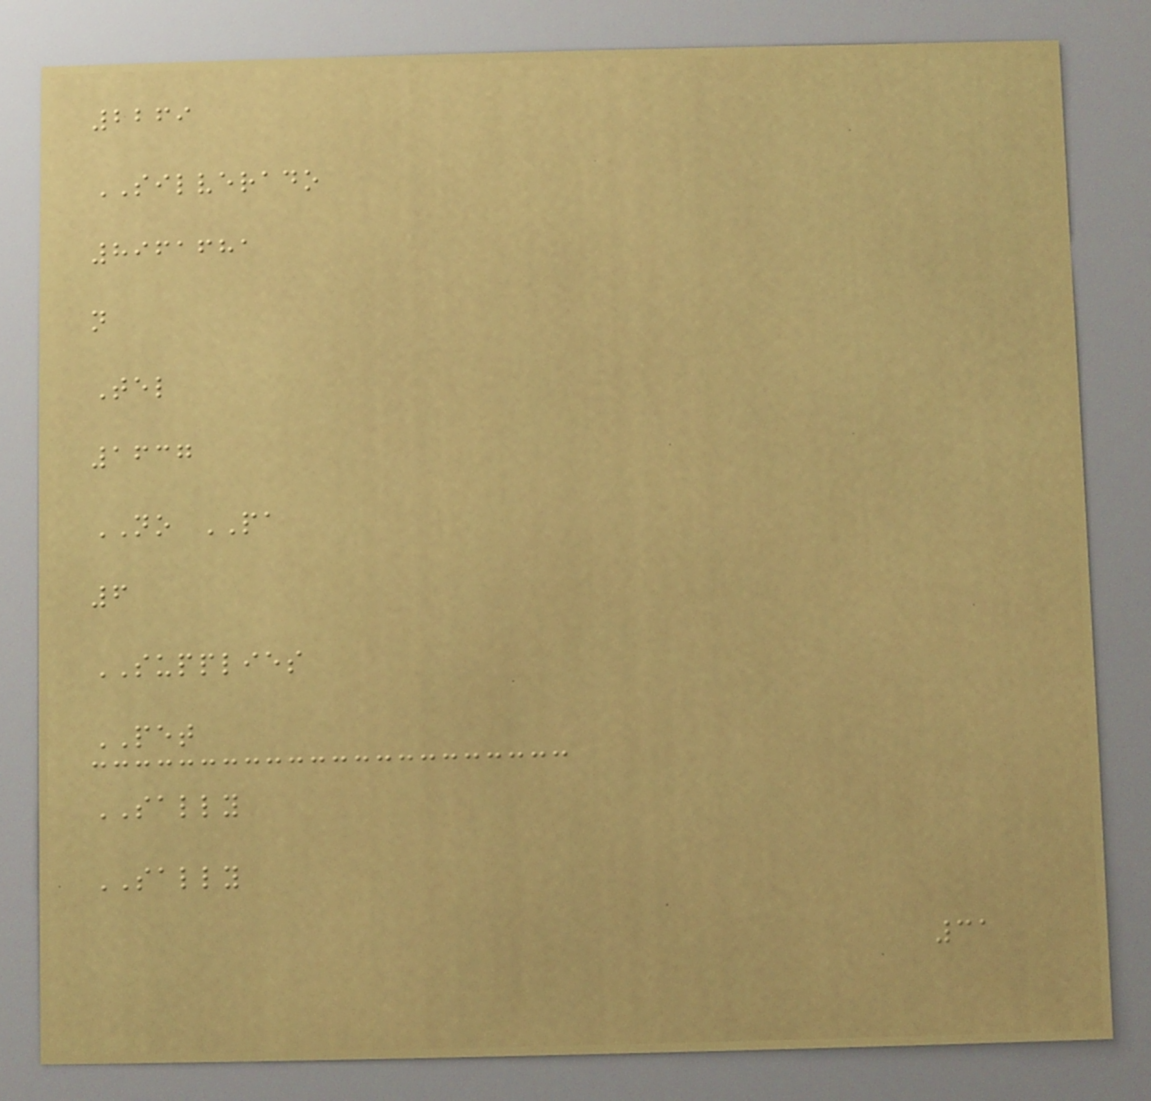2269
SILVERADO
8961681
n
Tel
1637
NO PA
6
SUPPLIES
PET
SALLY
SALLY
31
